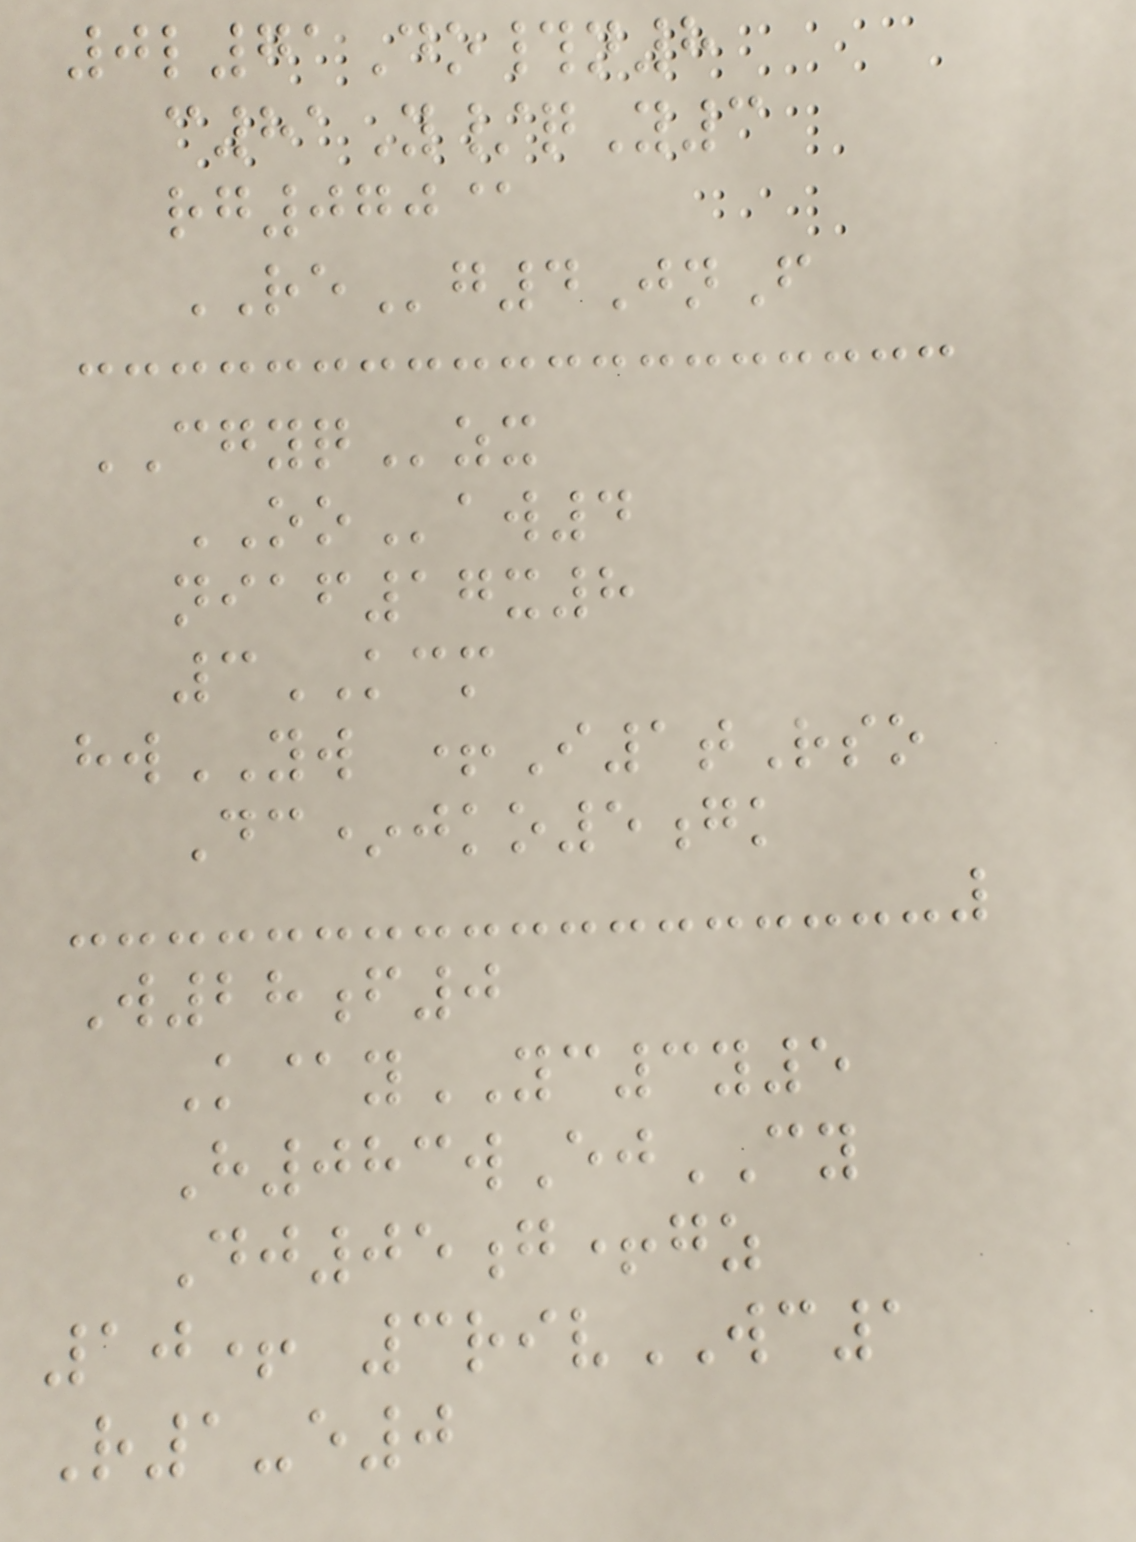0l71Do#n8
c81Y/qY3
rg070@
REg4JnF
CGYQzx
OOaw4
niaf17x8
3KCM
hwYW +I1tRso
Dc*jko5gk
W28f0
K@yYC3y5
H083wEjCY
Dj05g+gz
10+ 3rivWC1
R1-e0
